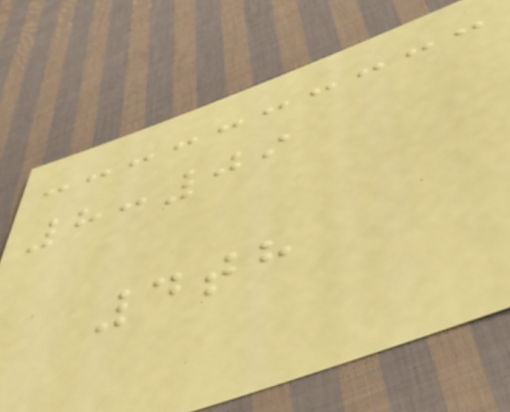8:09
4th
